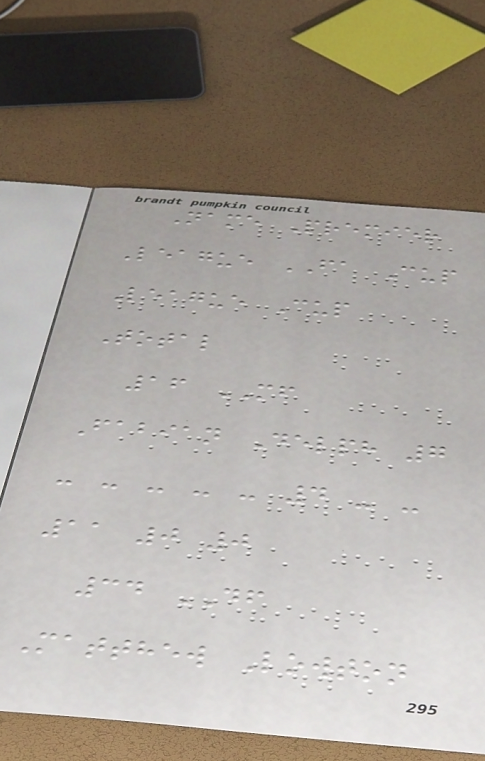Name Premier
League FA Cup
League Cup
Total
16 MF
Fabian Delph 7
- - - - - 4 - -
11 0 0
34 DF
Matthew Lowton
